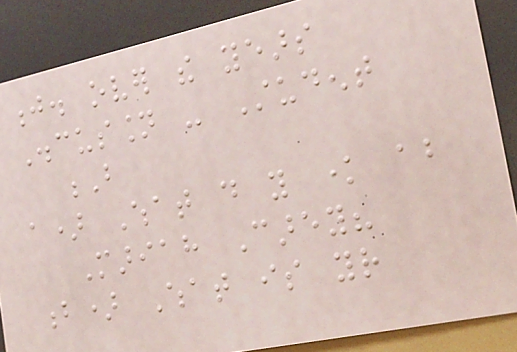j. over the years
Discussion - Student
B
a) What do you know about
Mariah Carey?
b) What is your
